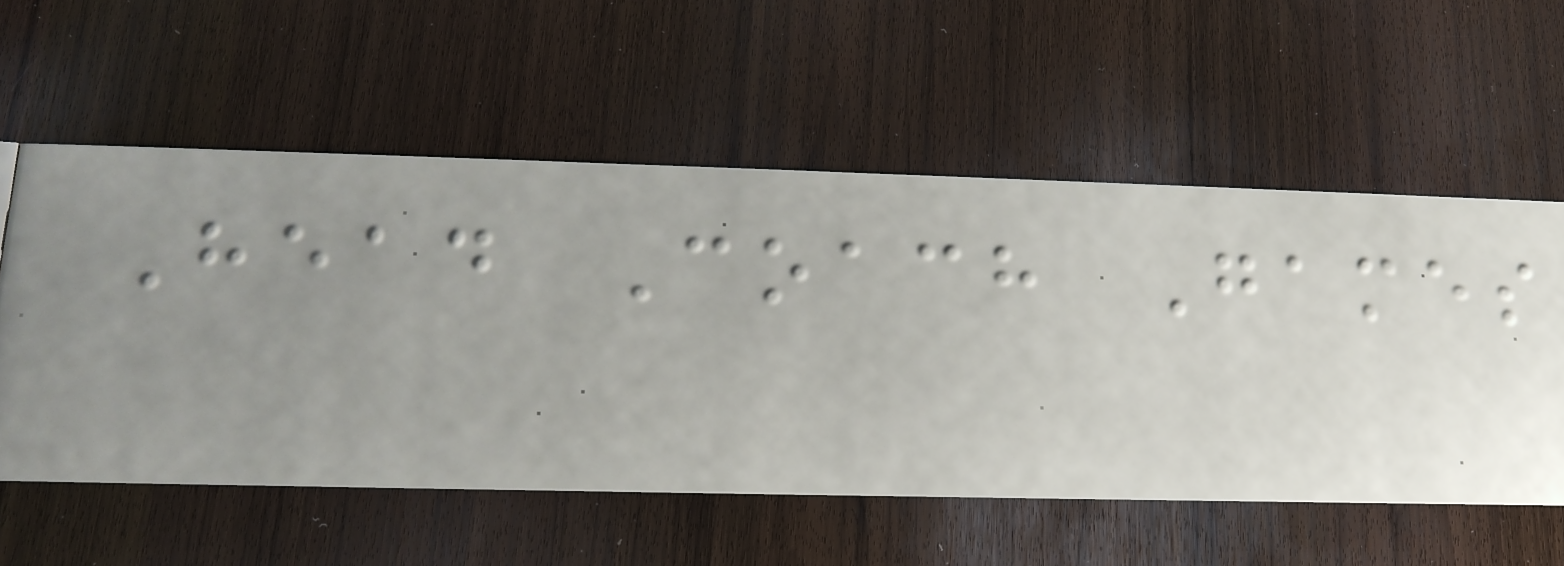Head Coach Games
